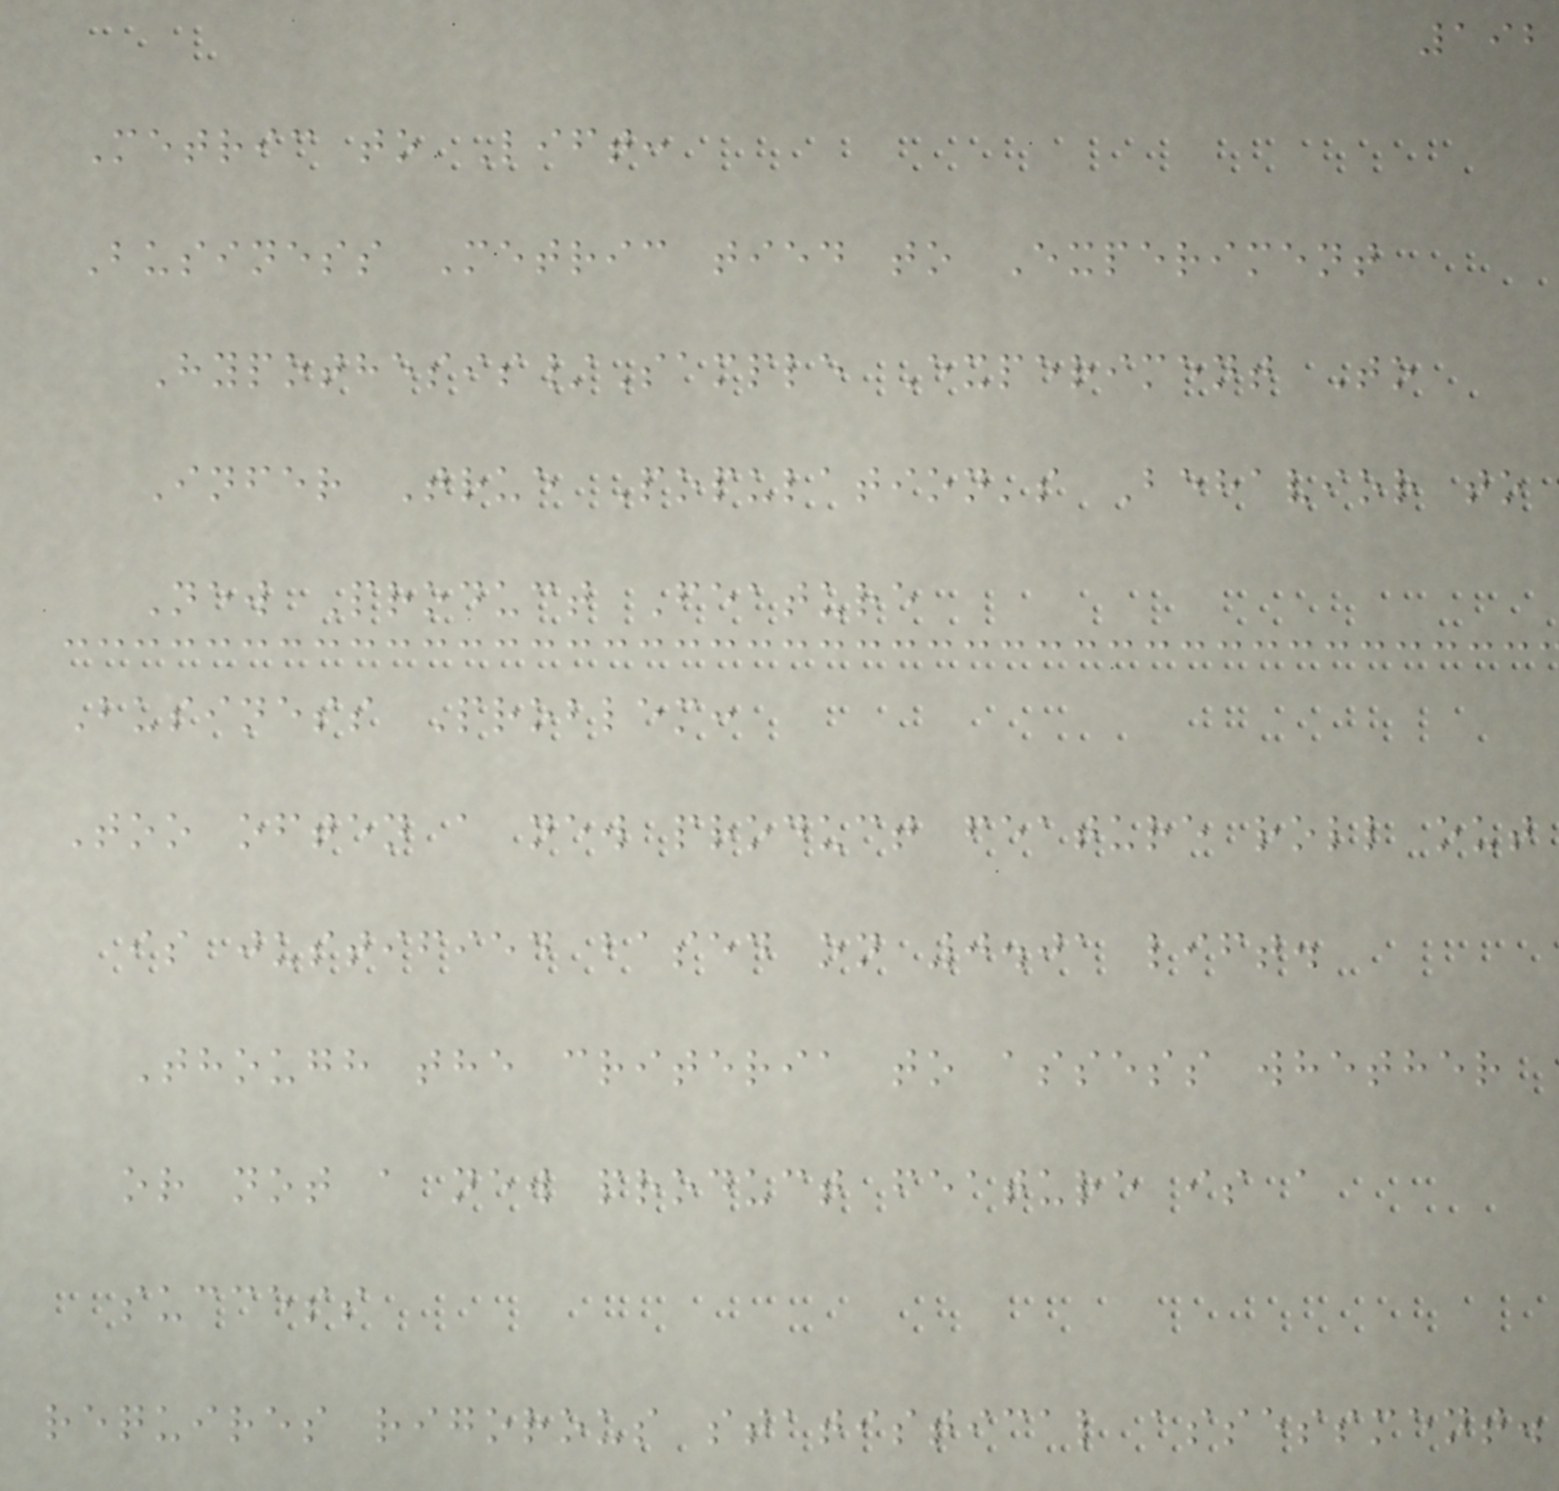192
Metric to Lift:
Business Metric tied to Experiment
Hypothesis/Sample Experiment To
Infer True Population's Behavior to
New Product Feature
Business Problem:
Too often a new product feature roll out
is justified based on 0.01 lift.
Though the criteria to assess whether
or not a new product feature is a
success
requires rigorous statistical assessment.
